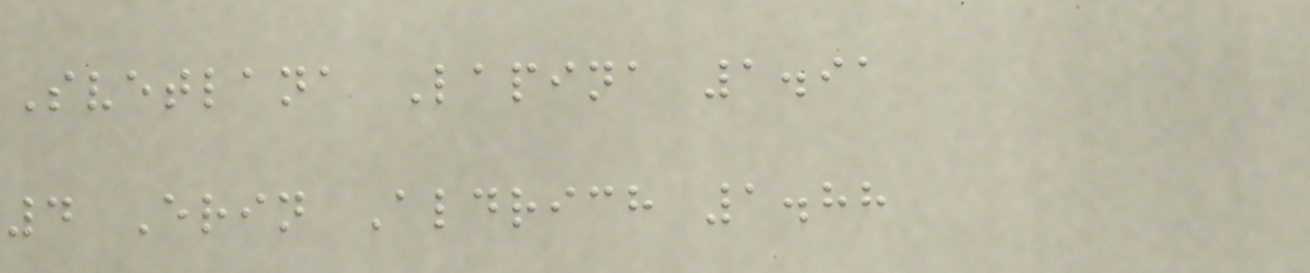Svetlana Lapina 1.91
4 Erin Aldrich 1.88
